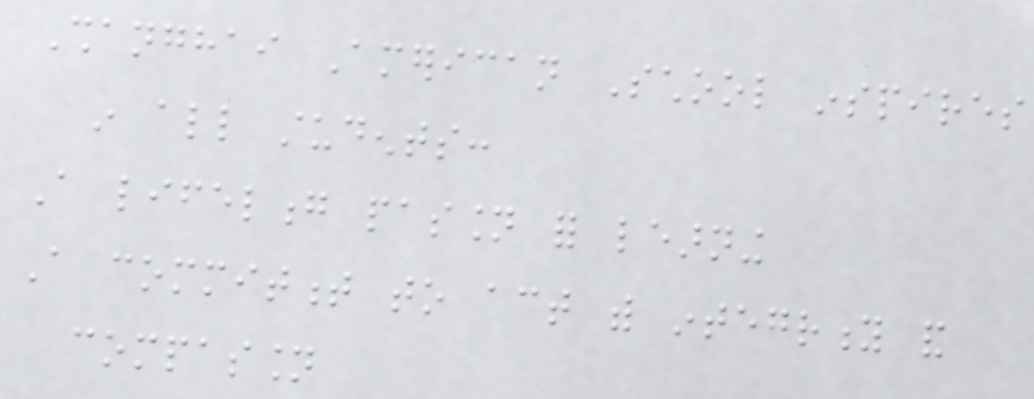Shanghai American School inspires
in all students:
A lifelong passion for learning
A commitment to act with integrity and
compassion
